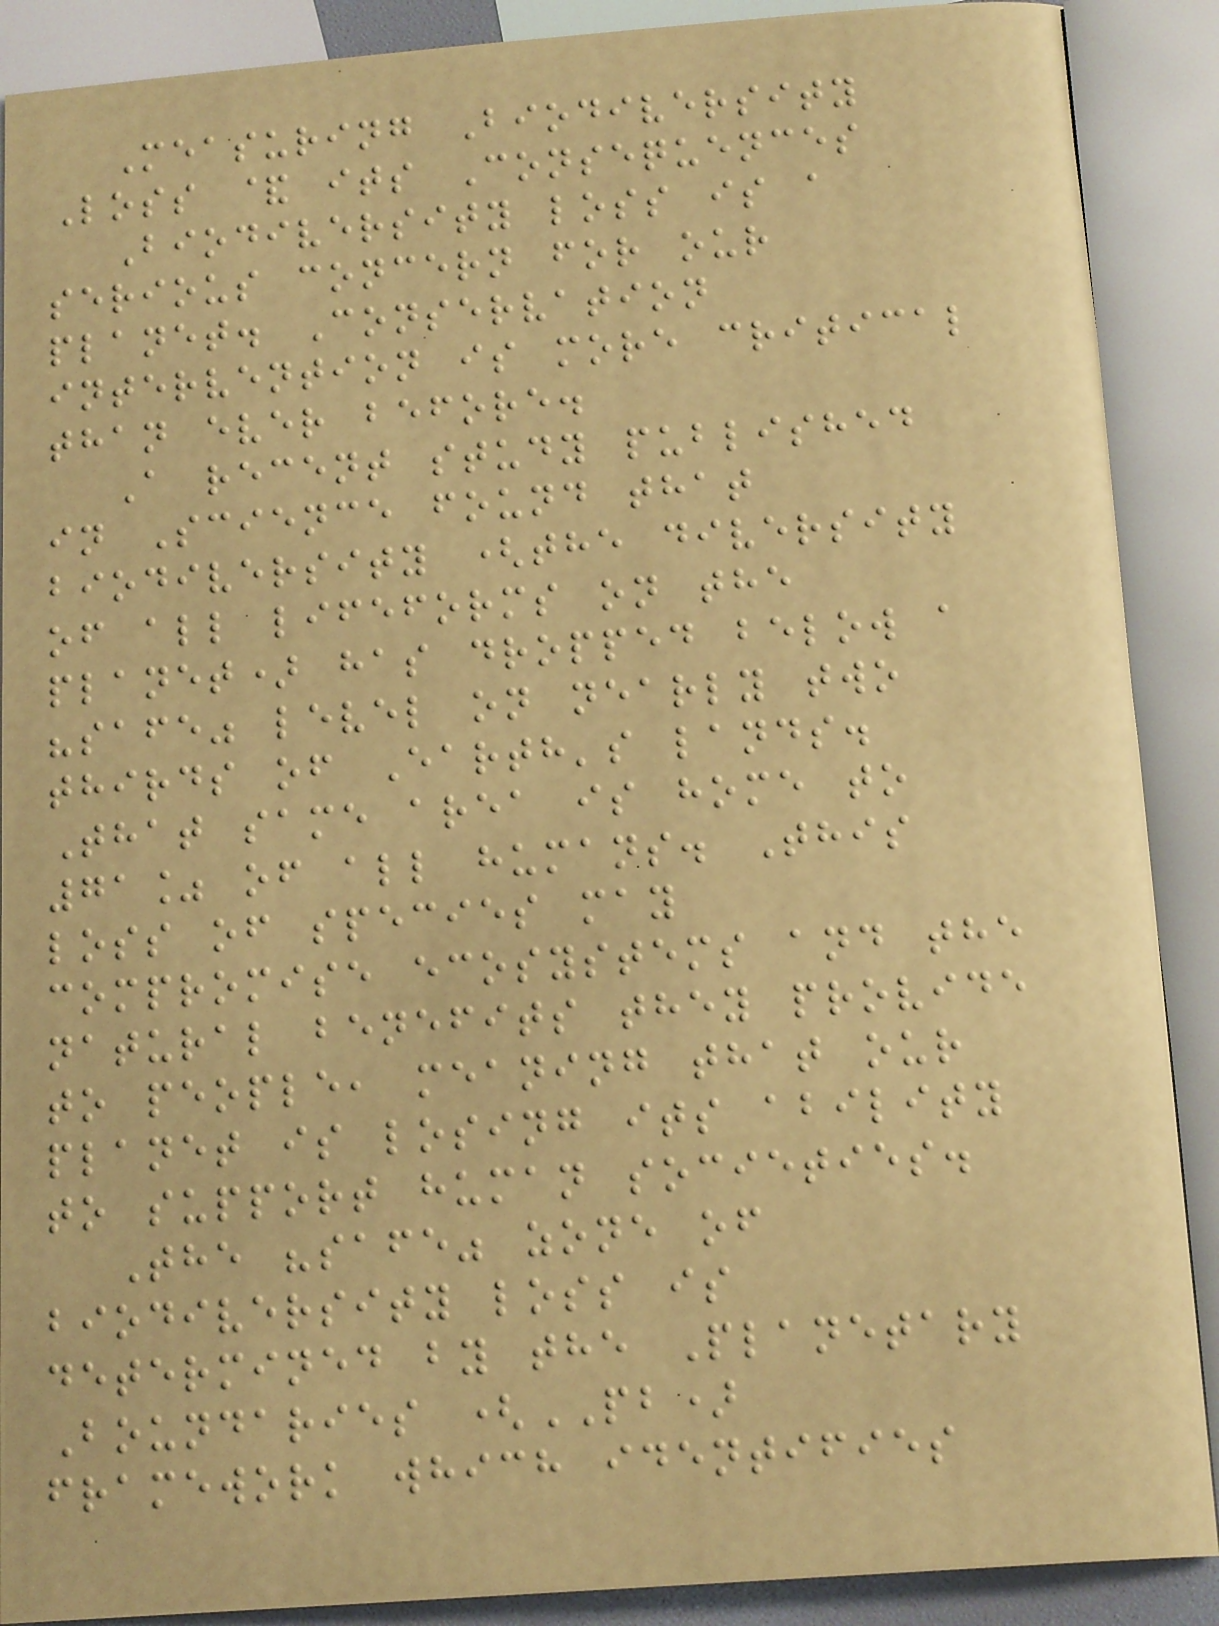Measuring Biodiversity
Loss & its Consequences
Biodiversity loss is a
serious concern for our
planet. Conservation
intervention is more critical
than ever before.
A recent study published
in Science found that
biodiversity (the diversity
of all lifeforms on the
planet) has dropped below a
"safe" level on nearly two
thirds of Earth's lands.
That same area is home to
71% of all humans. This
loss of species may
compromise ecosystems and the
natural benefits they provide
to people, meaning that our
planet is losing its ability
to support human societies.
The "safe" zone of
biodiversity loss is
determined by the Planetary
Boundaries (PB)
framework which identifies
